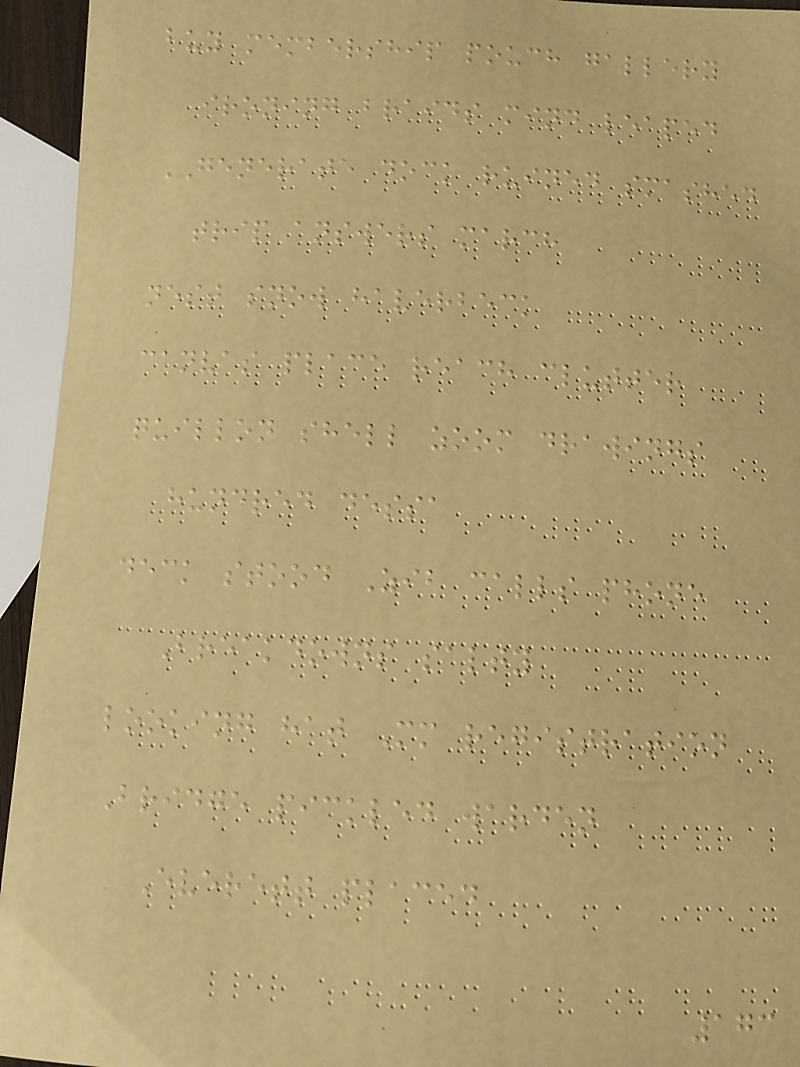buy membership pouch gallery
ironing braids mind leaped
GENERATE dock ruined smashed
trip answers march
nest snow haverbeck
canvas place reach clutter
quillon shell zoom drawings
hundred dessa
deck stood Zib calls phone
Breakdowns salty
looking hat Mm registration
Bridge pickled warden
Everett placed
173
